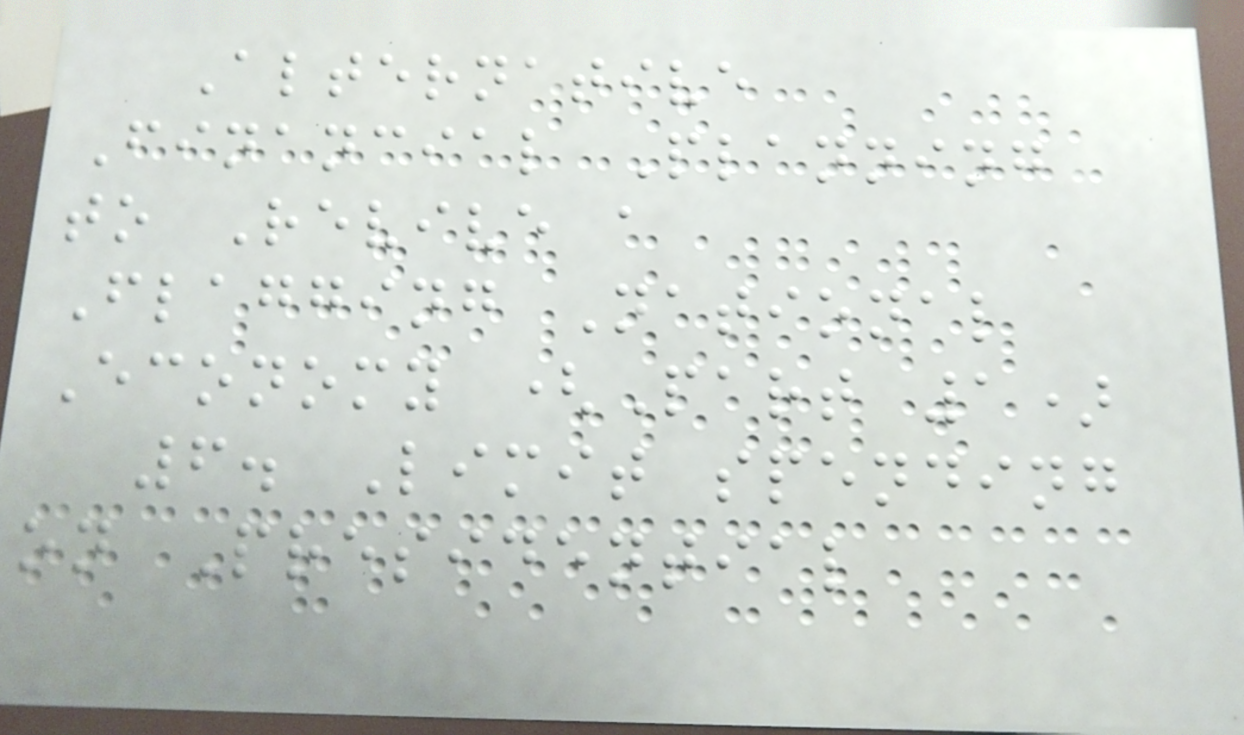Alternative
Financial Planning
to Revive a
Flagging National
Economy (Part 1)
6. Limit spending
on Presidential
